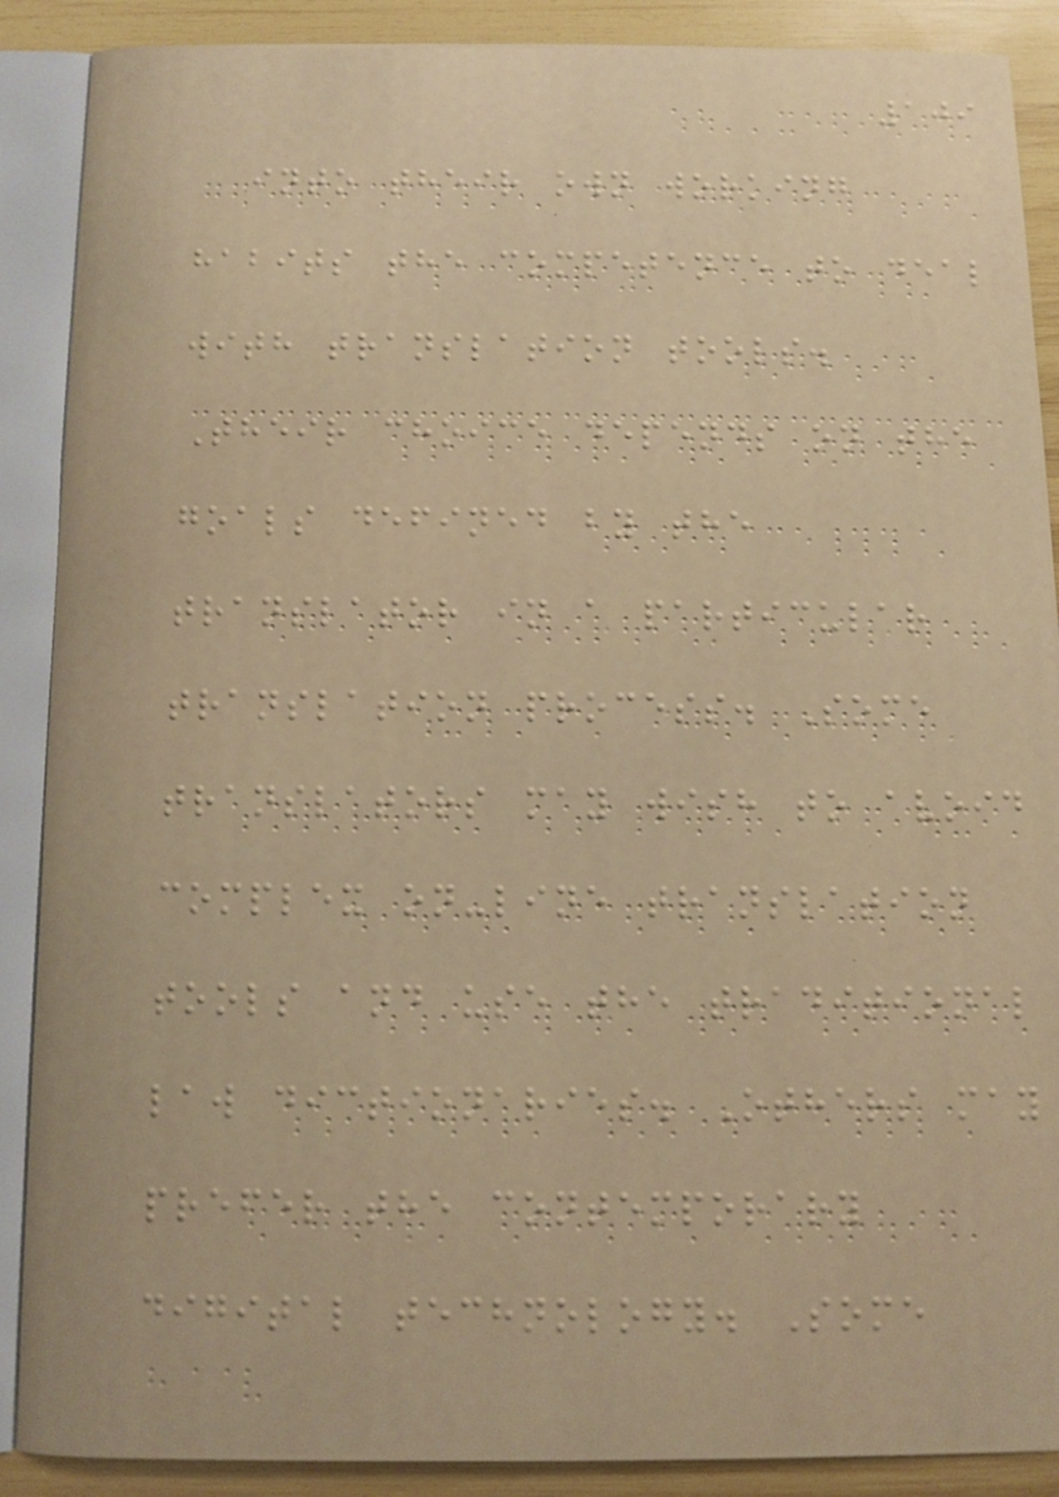109
into their own working
habits the competence to deal
with translation tools.
Their choice depends on the
goals defined by the
translator in a particular
translation process. Some
translators may wish to avoid
complex on-line translation
tools and use the traditional
law dictionaries. Others may
prefer the contemporary
digital technology. Some
